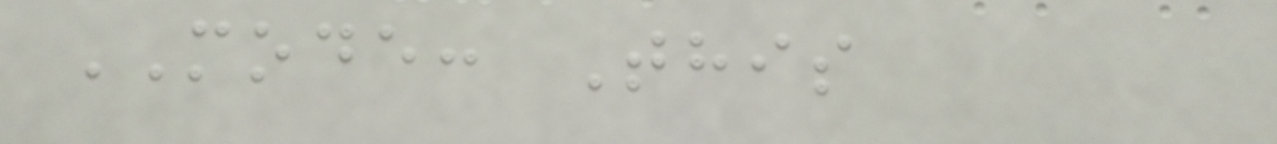MODE: This
